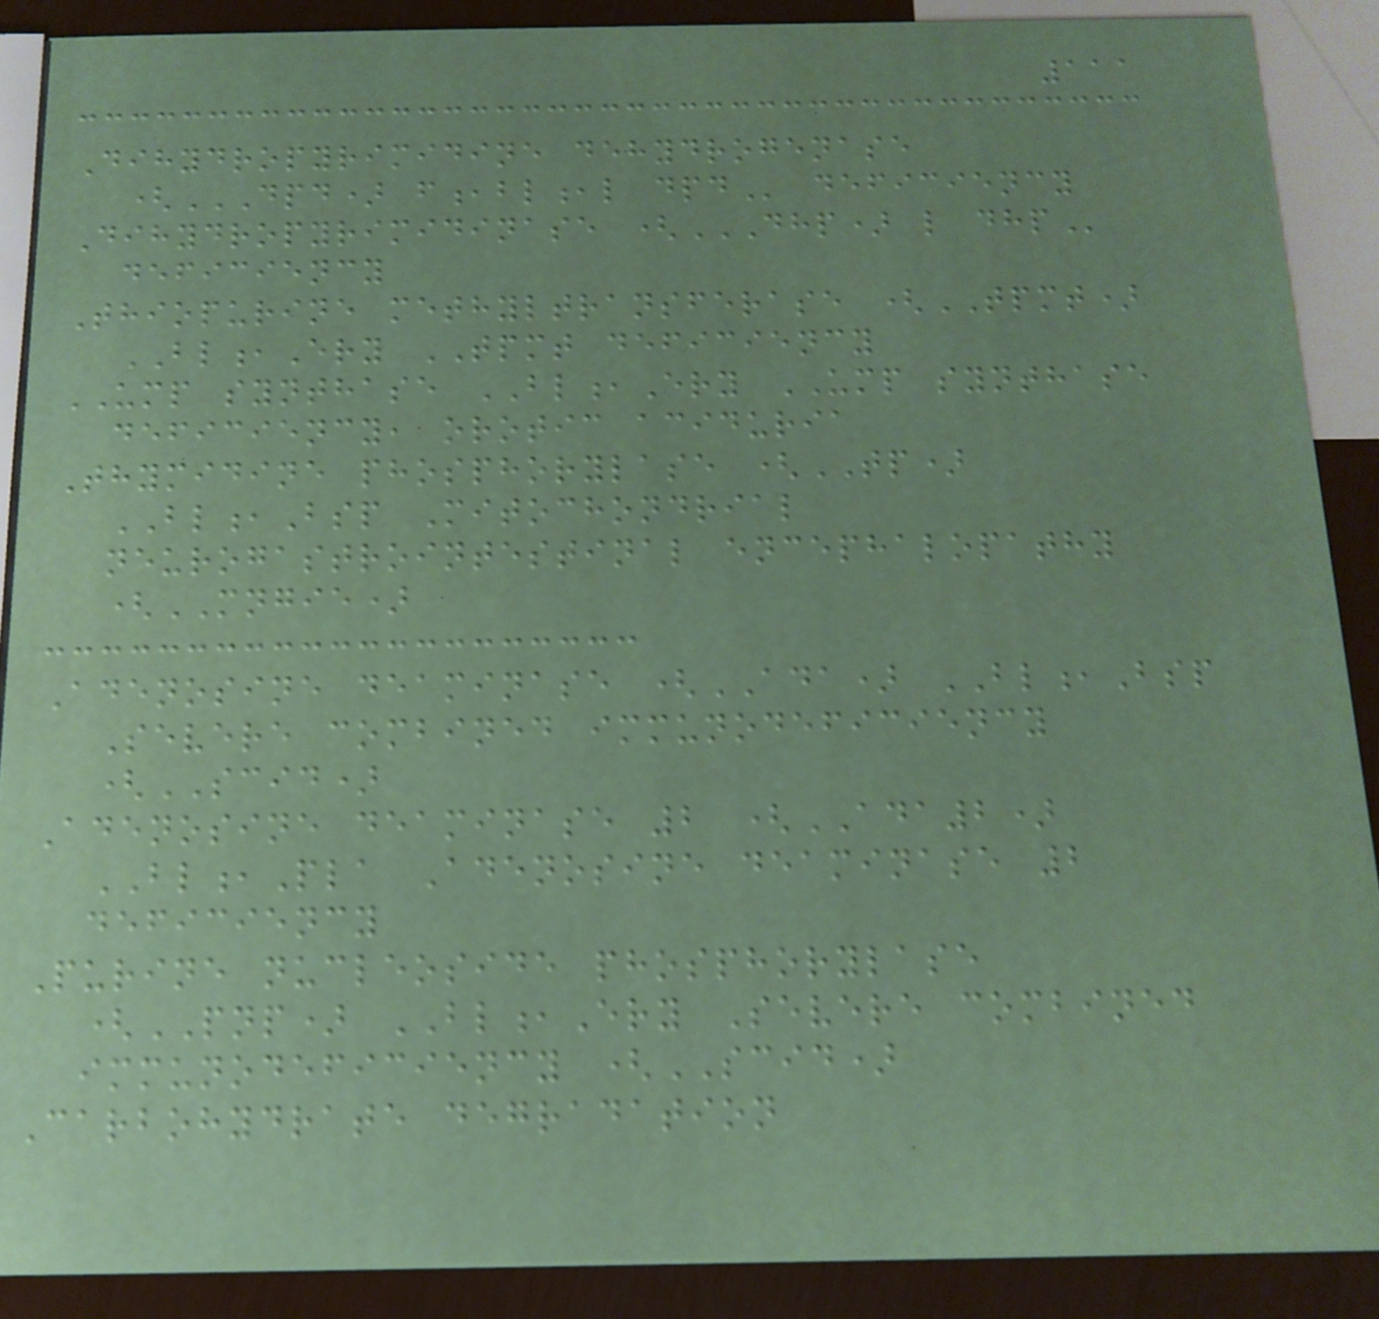111
Dihydropyrimidine dehydrogenase
(DPD) F,BL,L DPD deficiency
Dihydropyrimidinase (DHP) L DHP
deficiency
Thiopurine methyltransferase (TPMT)
BL,Ery TPMT deficiency
UMP synthase BL,Ery UMP synthase
deficiency, orotic aciduria
Thymidine phosphorylase (TP)
BL,Bsp Mitochondrial
neurogastrointestinal encephalopathy
(MNGIE)
Adenosine deaminase (ADA) BL,Bsp
Severe combined immunodeficiency
(SCID)
Adenosine deaminase 2 (ADA2)
BL,Pla Adenosine deaminase 2
deficiency
Purine nucleoside phosphorylase
(PNP) BL,Ery Severe combined
immunodeficiency (SCID)
Carbohydrate degradation
